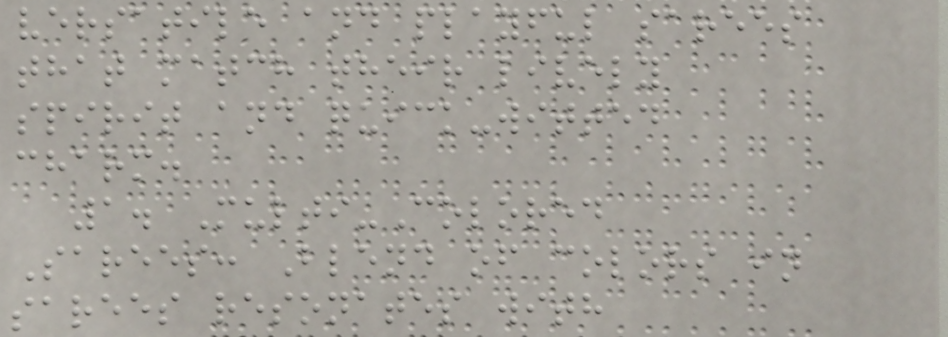versatile and playful sarees
that match their lively
spirit and quick-witted
charm.
1. Multi-Colored
Sarees: Blend of colors in
sarees resonates with
